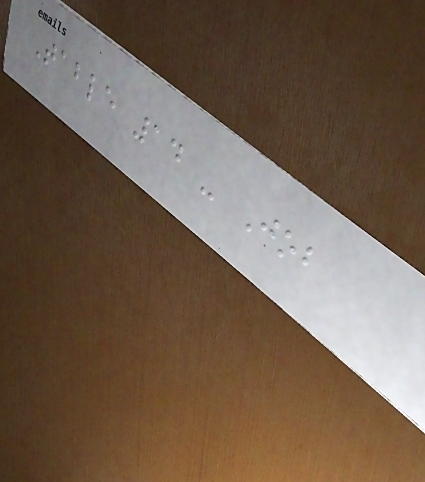Table 14 - Job
